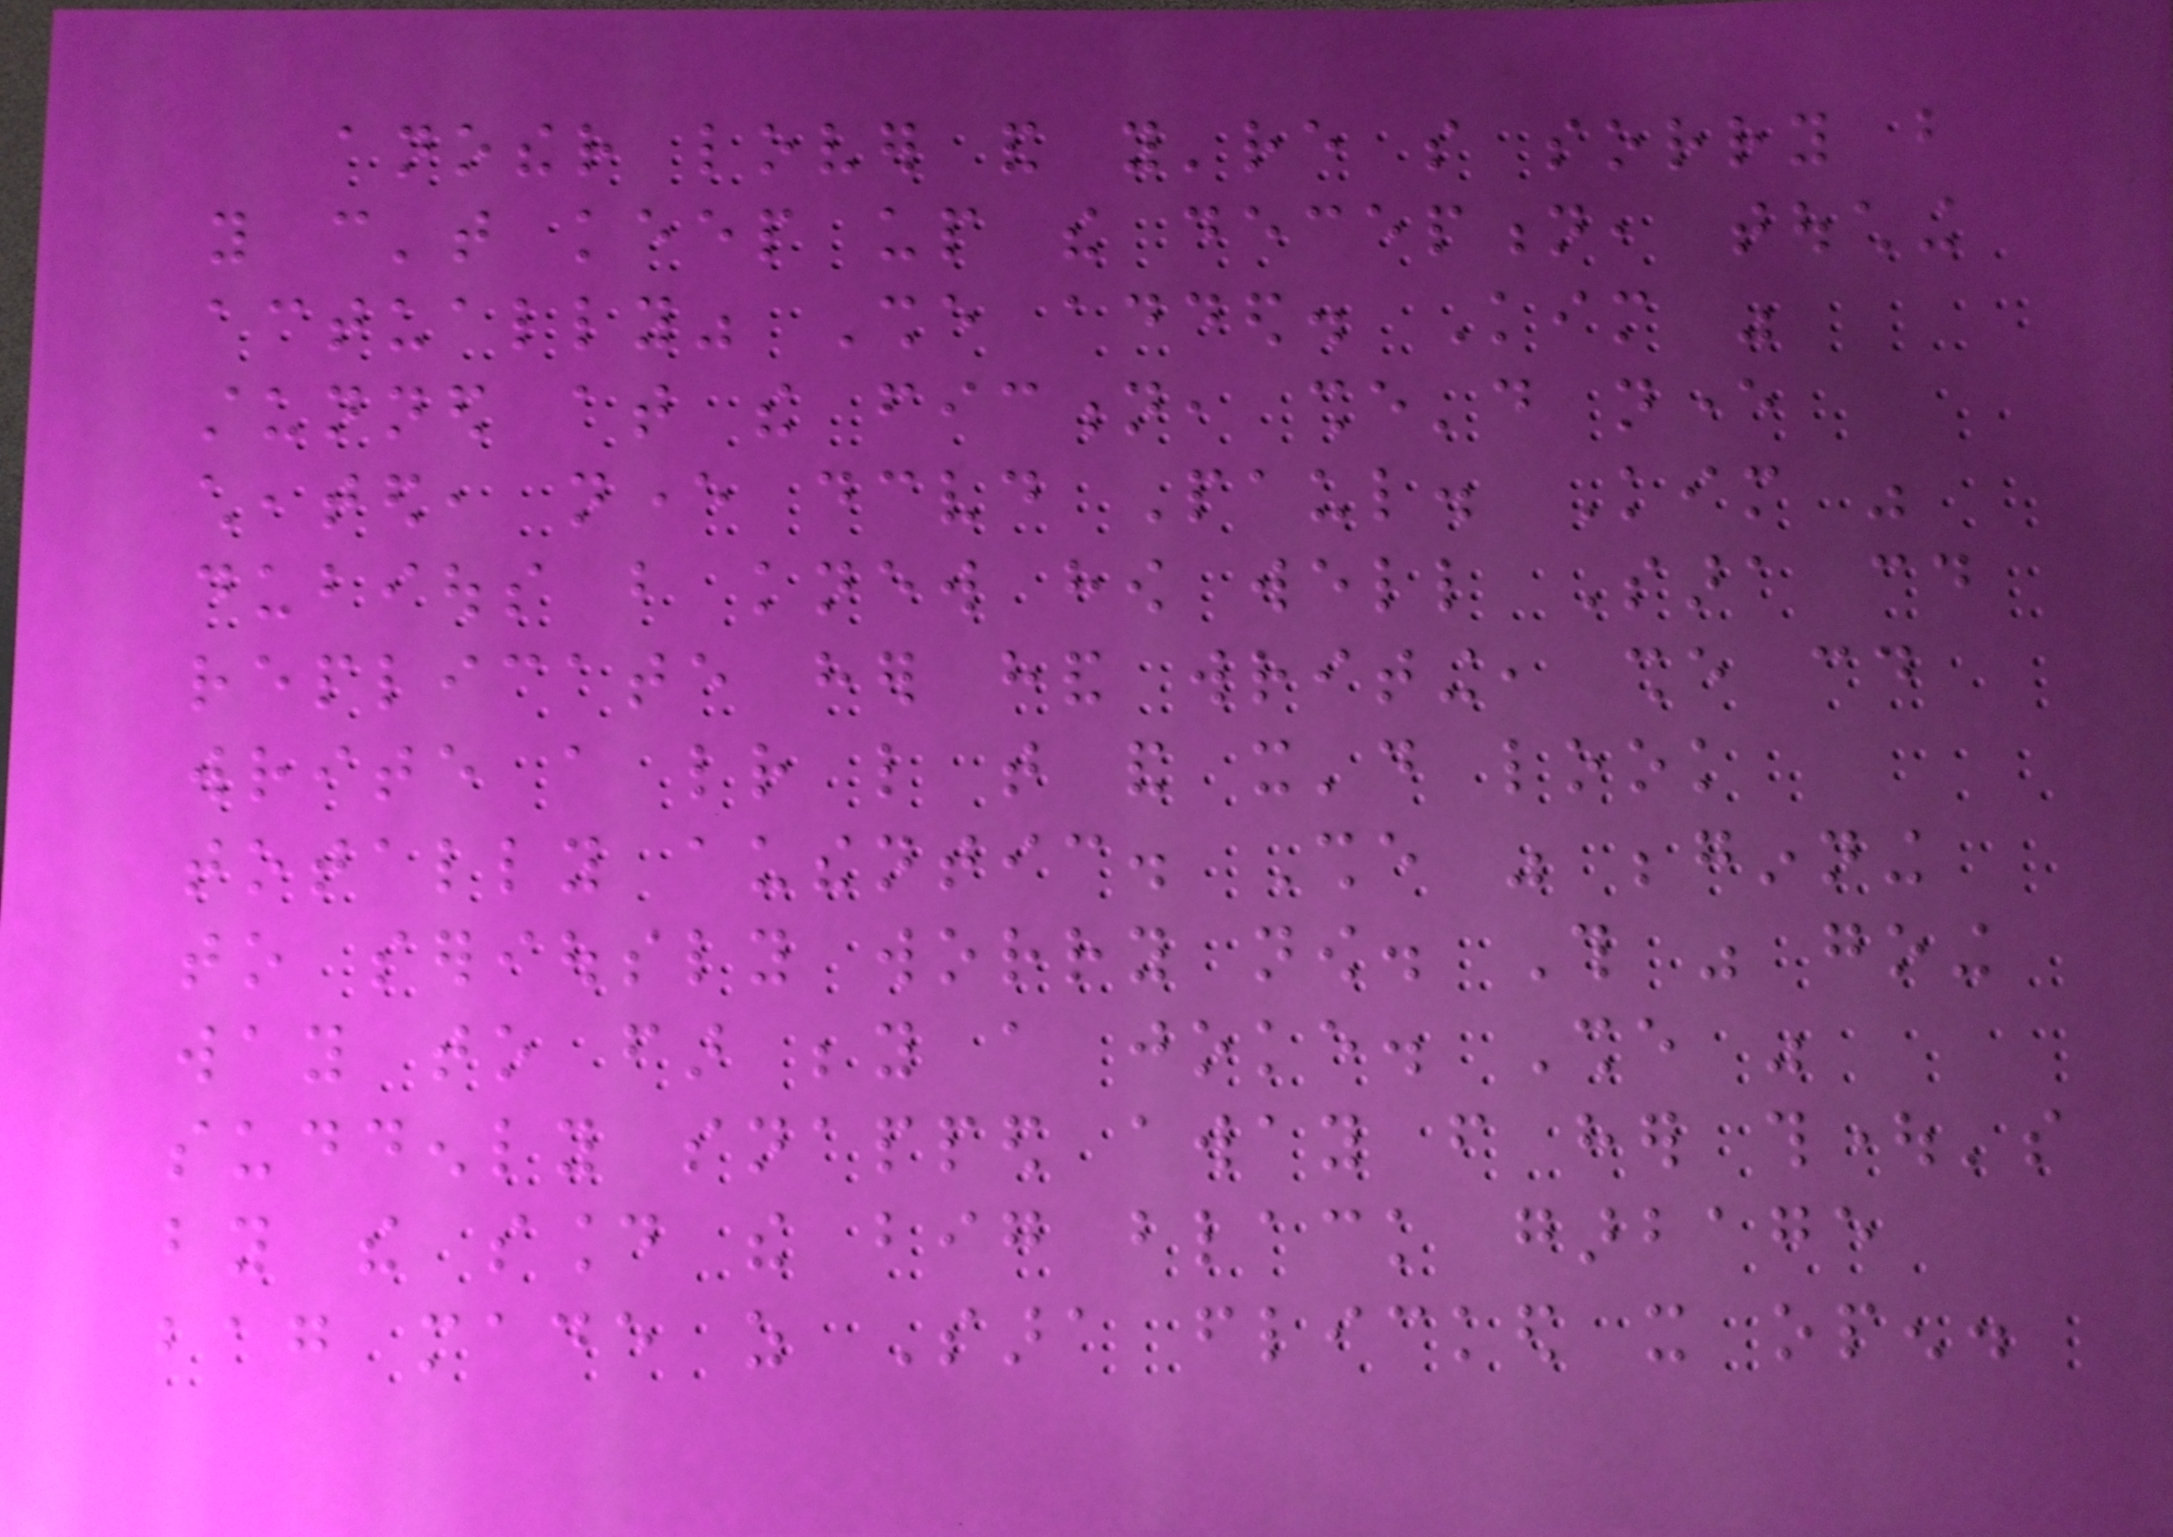another lover and you're so sorry but
you can't keep up the deception, touching
actually" She added. Kim was
stunned at the fiction, she'd never
cheated, never deceived Paul. Kim was
dubious but knew how well Sara could
replicate her hand writing, she could
write a letter like that and it'd look
totally authentic. She was beginning
to seriously worry now. This was going
way to far beyond a joke. She was
suddenly snapped away from her thought's
by the sound the big black garbage
bag made as Sara flicked it open.
